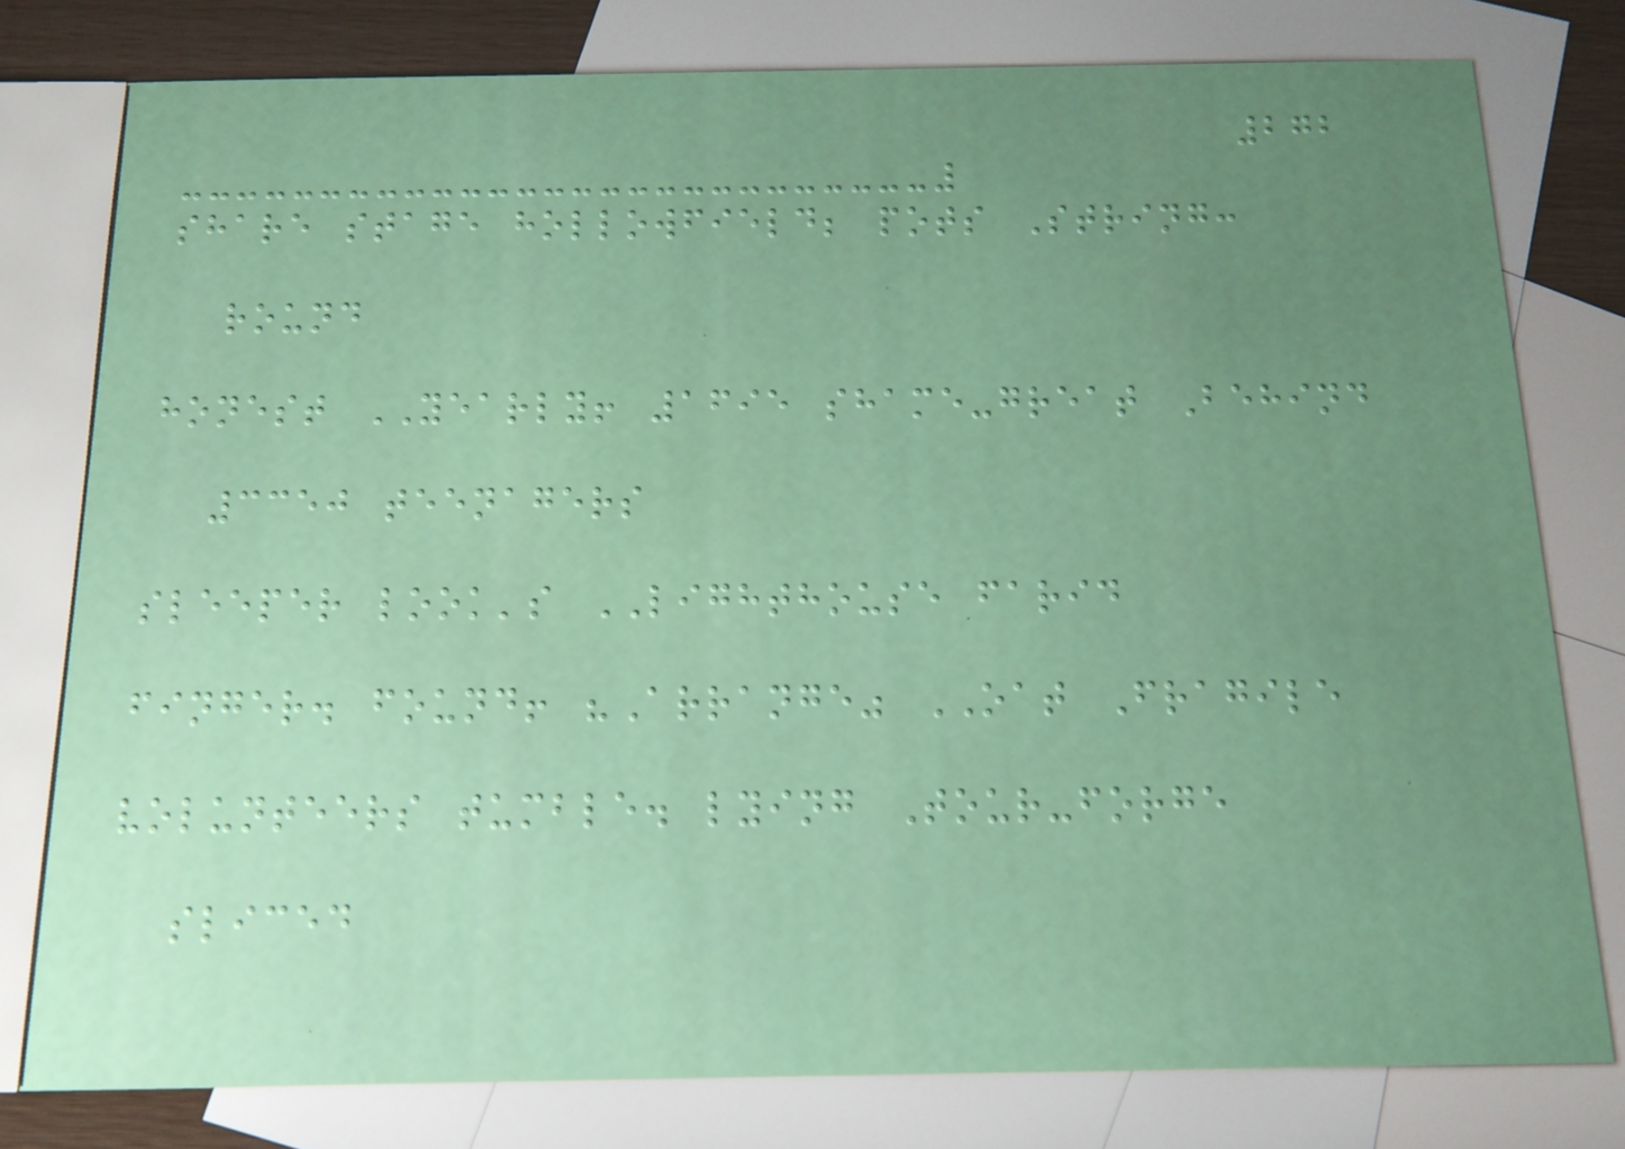272
share stage hollowfield; pots String:
round
honest YEARLY! 1695 shame-great Behind
3350 teenagers
sleeper look's LIGHTHOUSE farid
finger. found! "Arrange" OAT Fragile
volunteers tumble. lying Tour-forge
sliced
